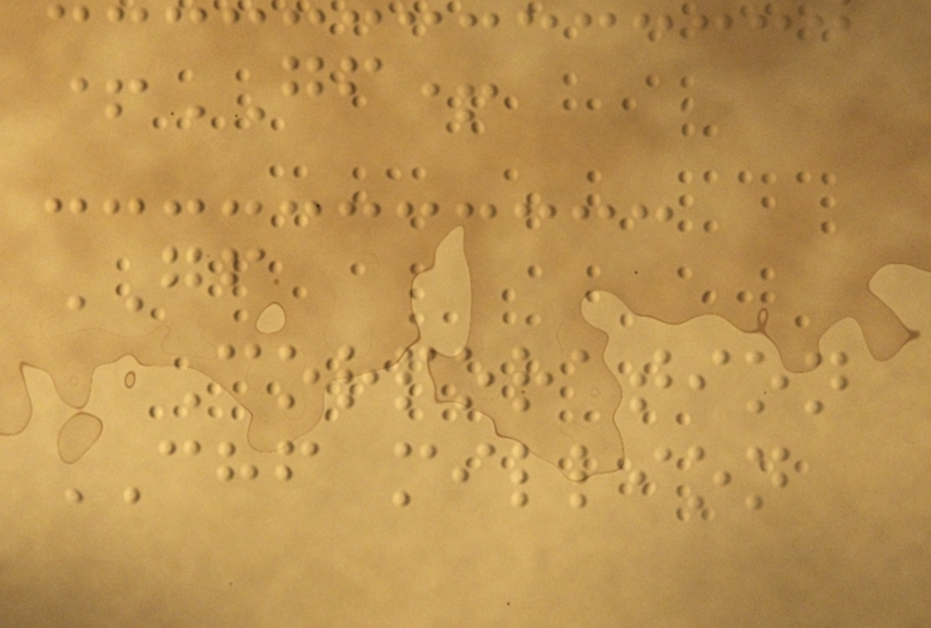+GF+
GF
Corporation
CHF million
